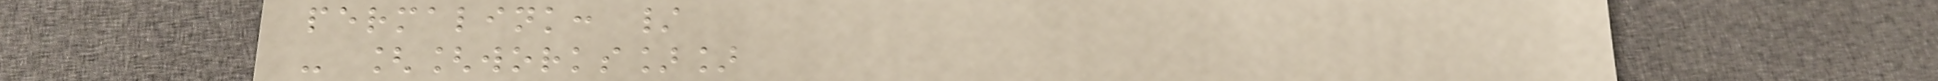permalink: /
- [[works]]
